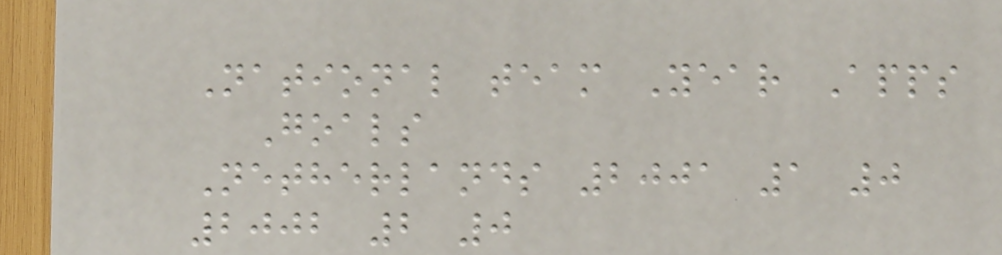National team Year Apps
Goals
Netherlands 2001 1 0
2002 2 0
